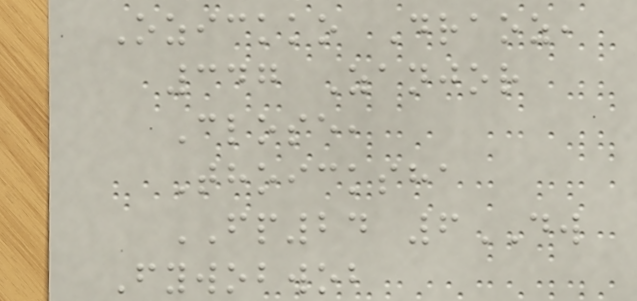Ozickko Draoz,
347 Zanjor
Close,
Thoicksha
FP24 6DW
Fywobwob
